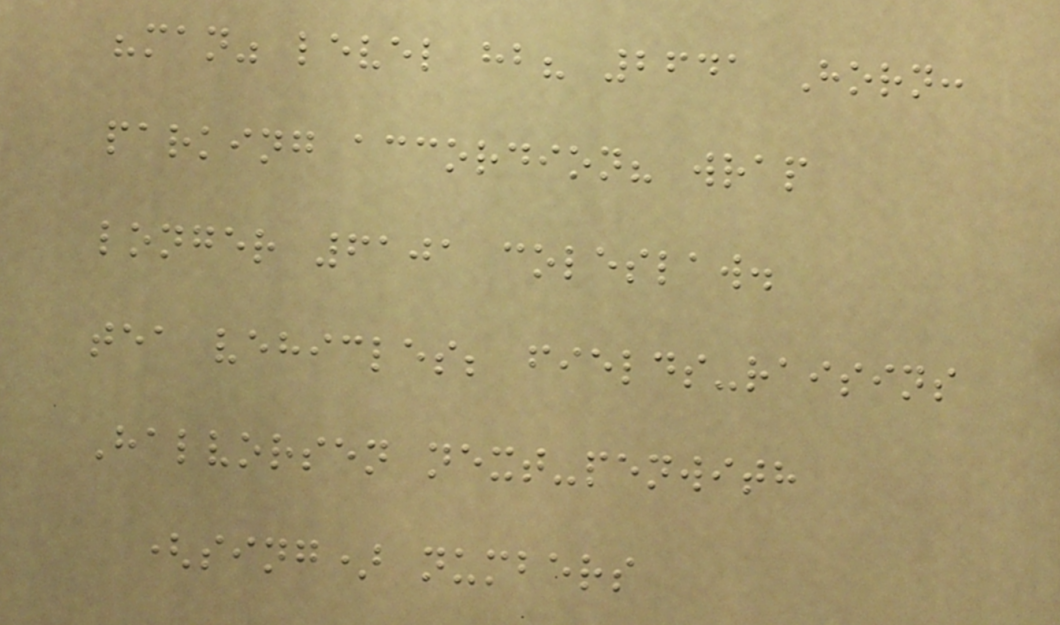"man" level hb? 2641 Horn:
parking accordion? wrap
longer 6101 coleslaw.
tea vehicles; fields-raisins
Halvorsen next-penwith
(sing) numbers
